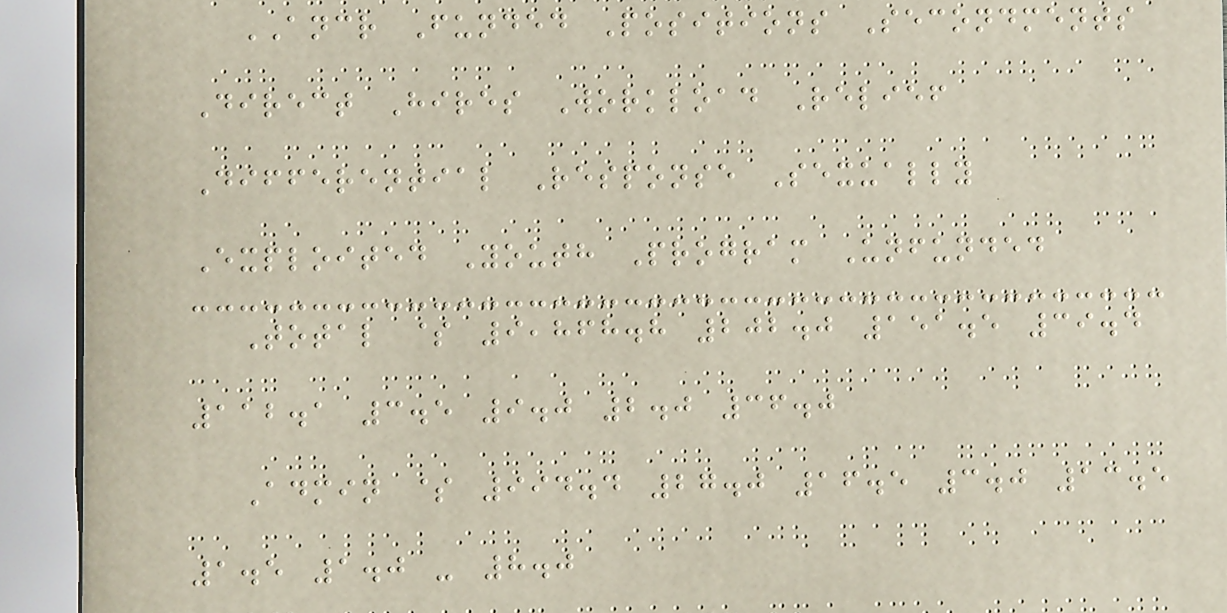ANCR Funded Positions Secondments
Direct Hires Workload Relief
Differential Response Sexually
Exploited Youth Program Unfunded
Total $ 9,868.8 202.0 151.5 39.4
112.1 3.5 9.0 2.0 36.0
Admin $ 994.4 27.0 16.5 3.0 13.5
1.5 1.0 - 8.0
